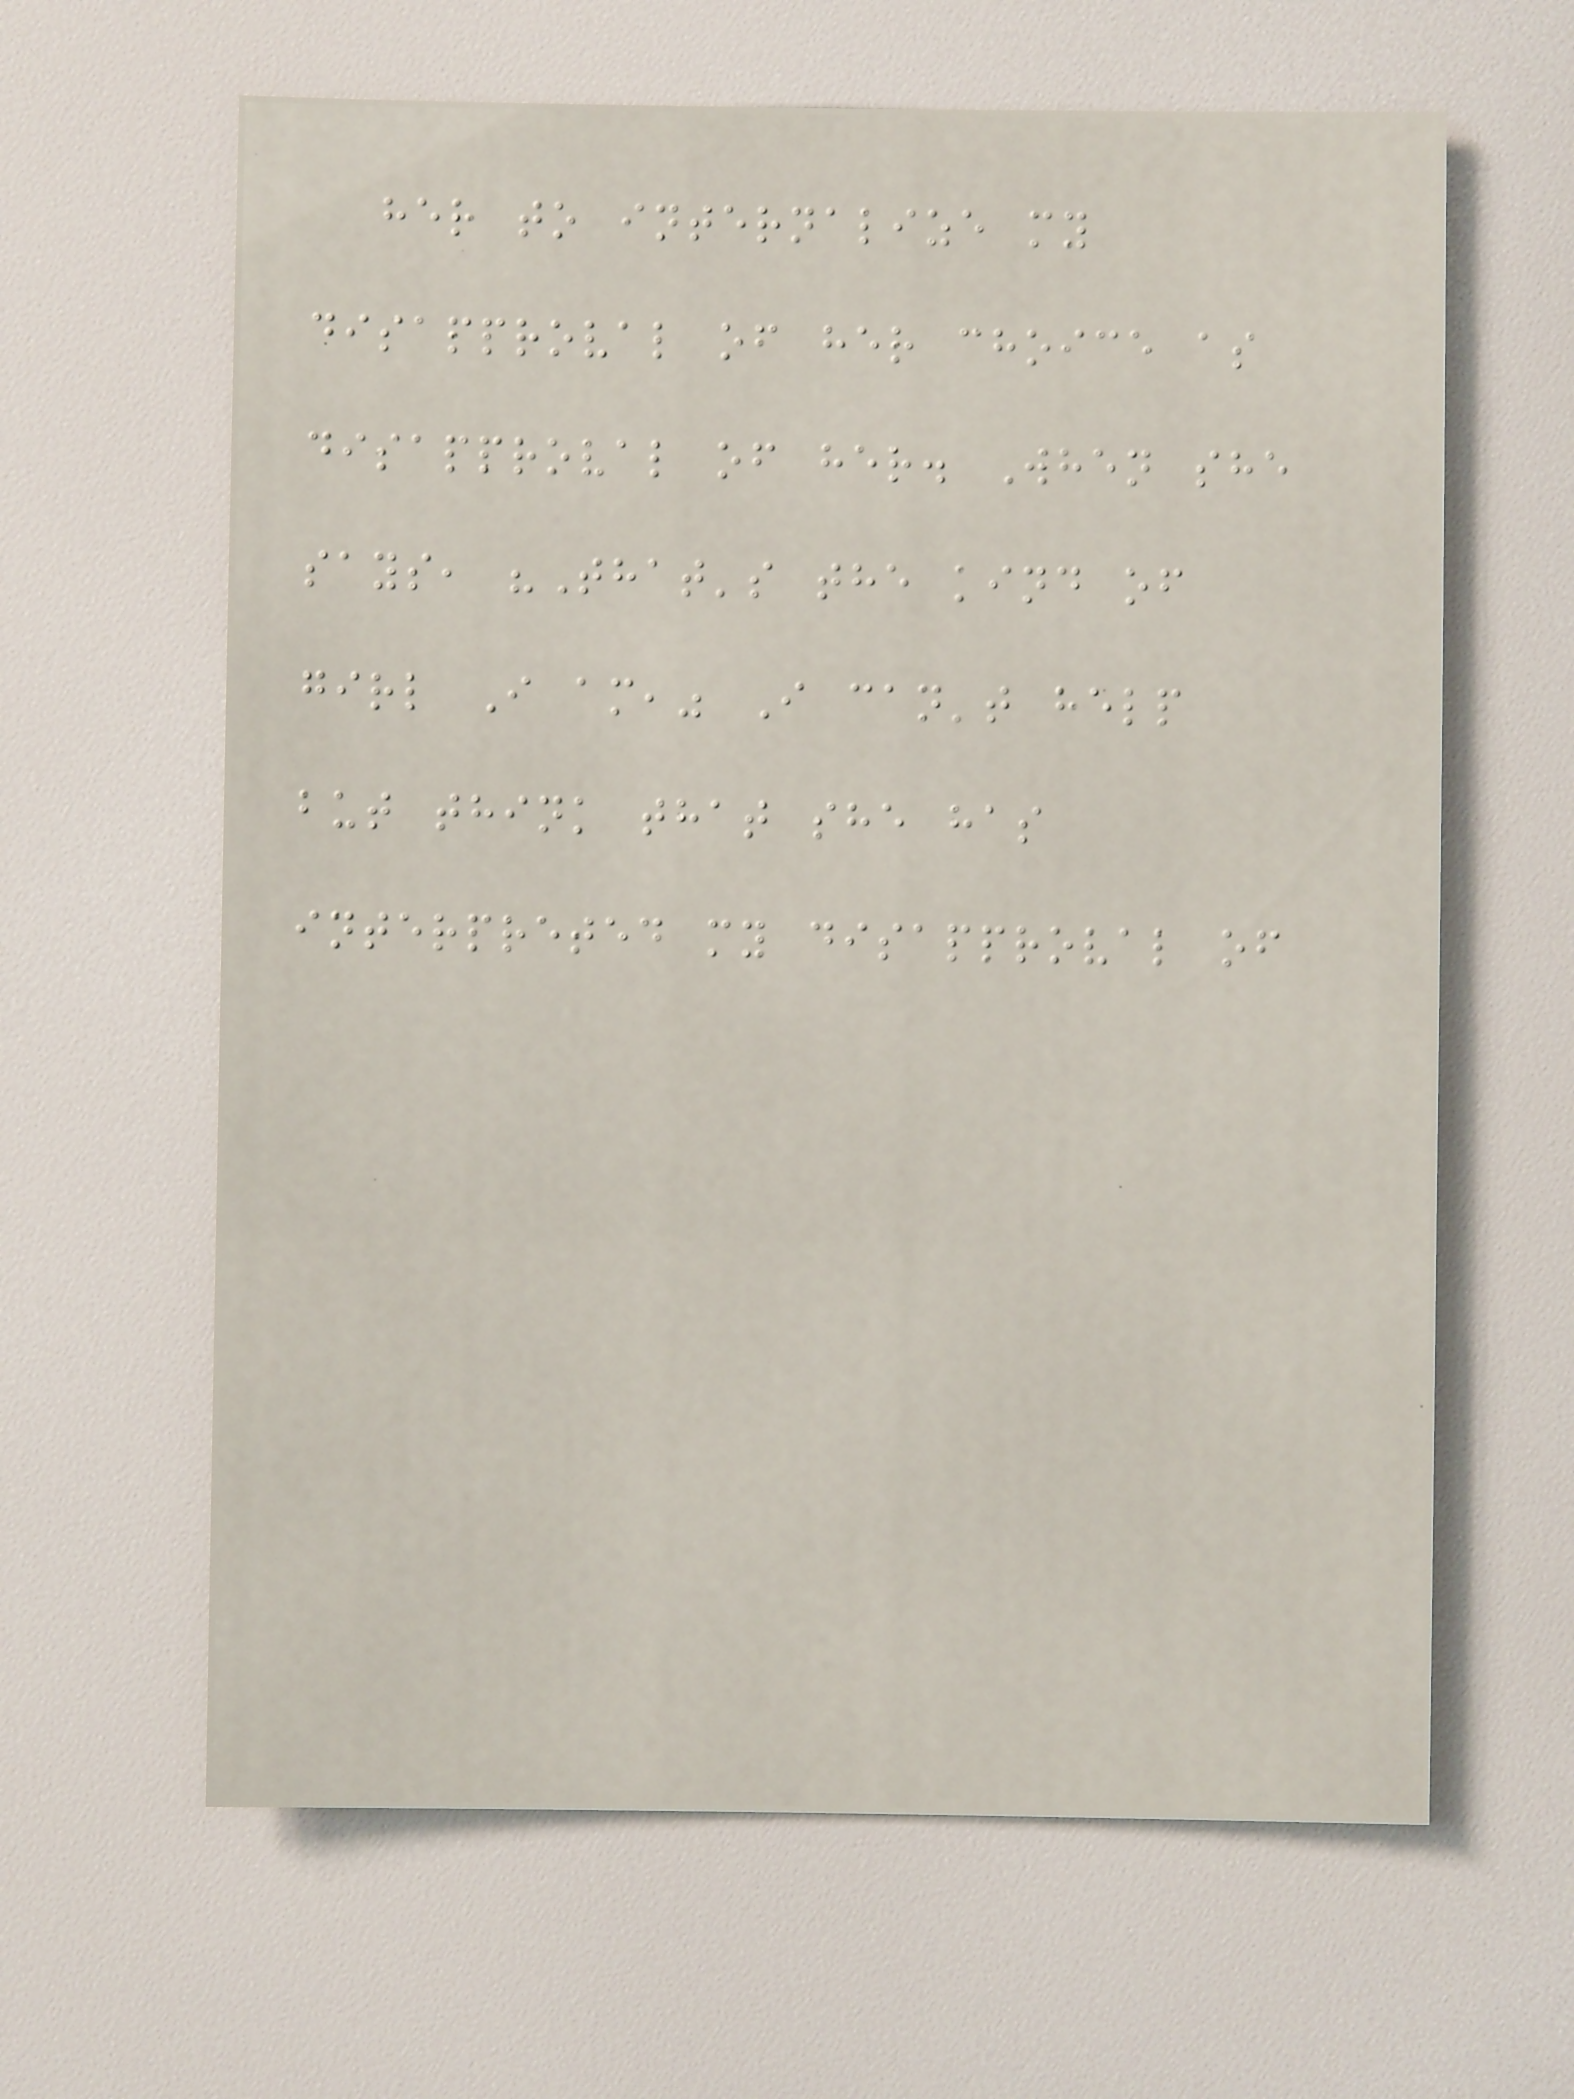her to internalize my
disapproval of her choice as
disapproval of her. When she
says, "That's the kind of
girl I am," I can't help
but think that she has
interpreted my disapproval of
